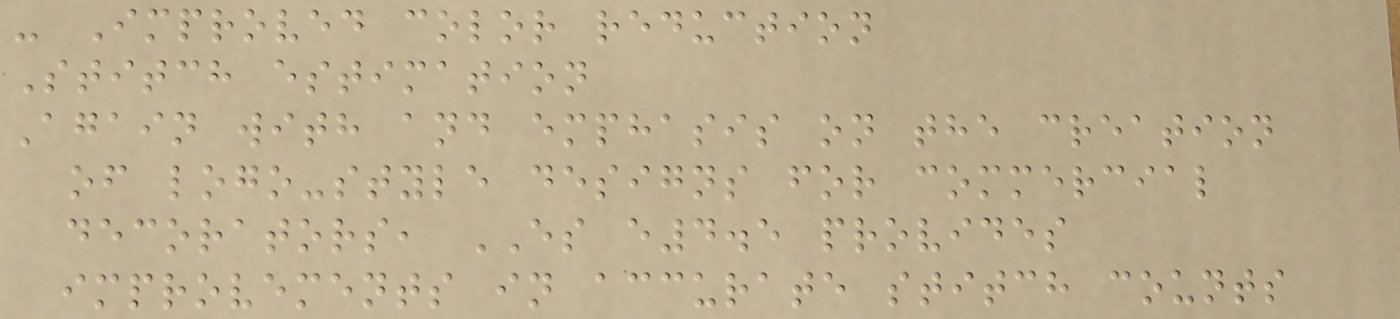- Improved color reduction
Stitch estimation
Again with and emphasis on the creation
of logo-style designs for commercial
decorators, ES e4.5 provides
improvements in accurate stitch counts
